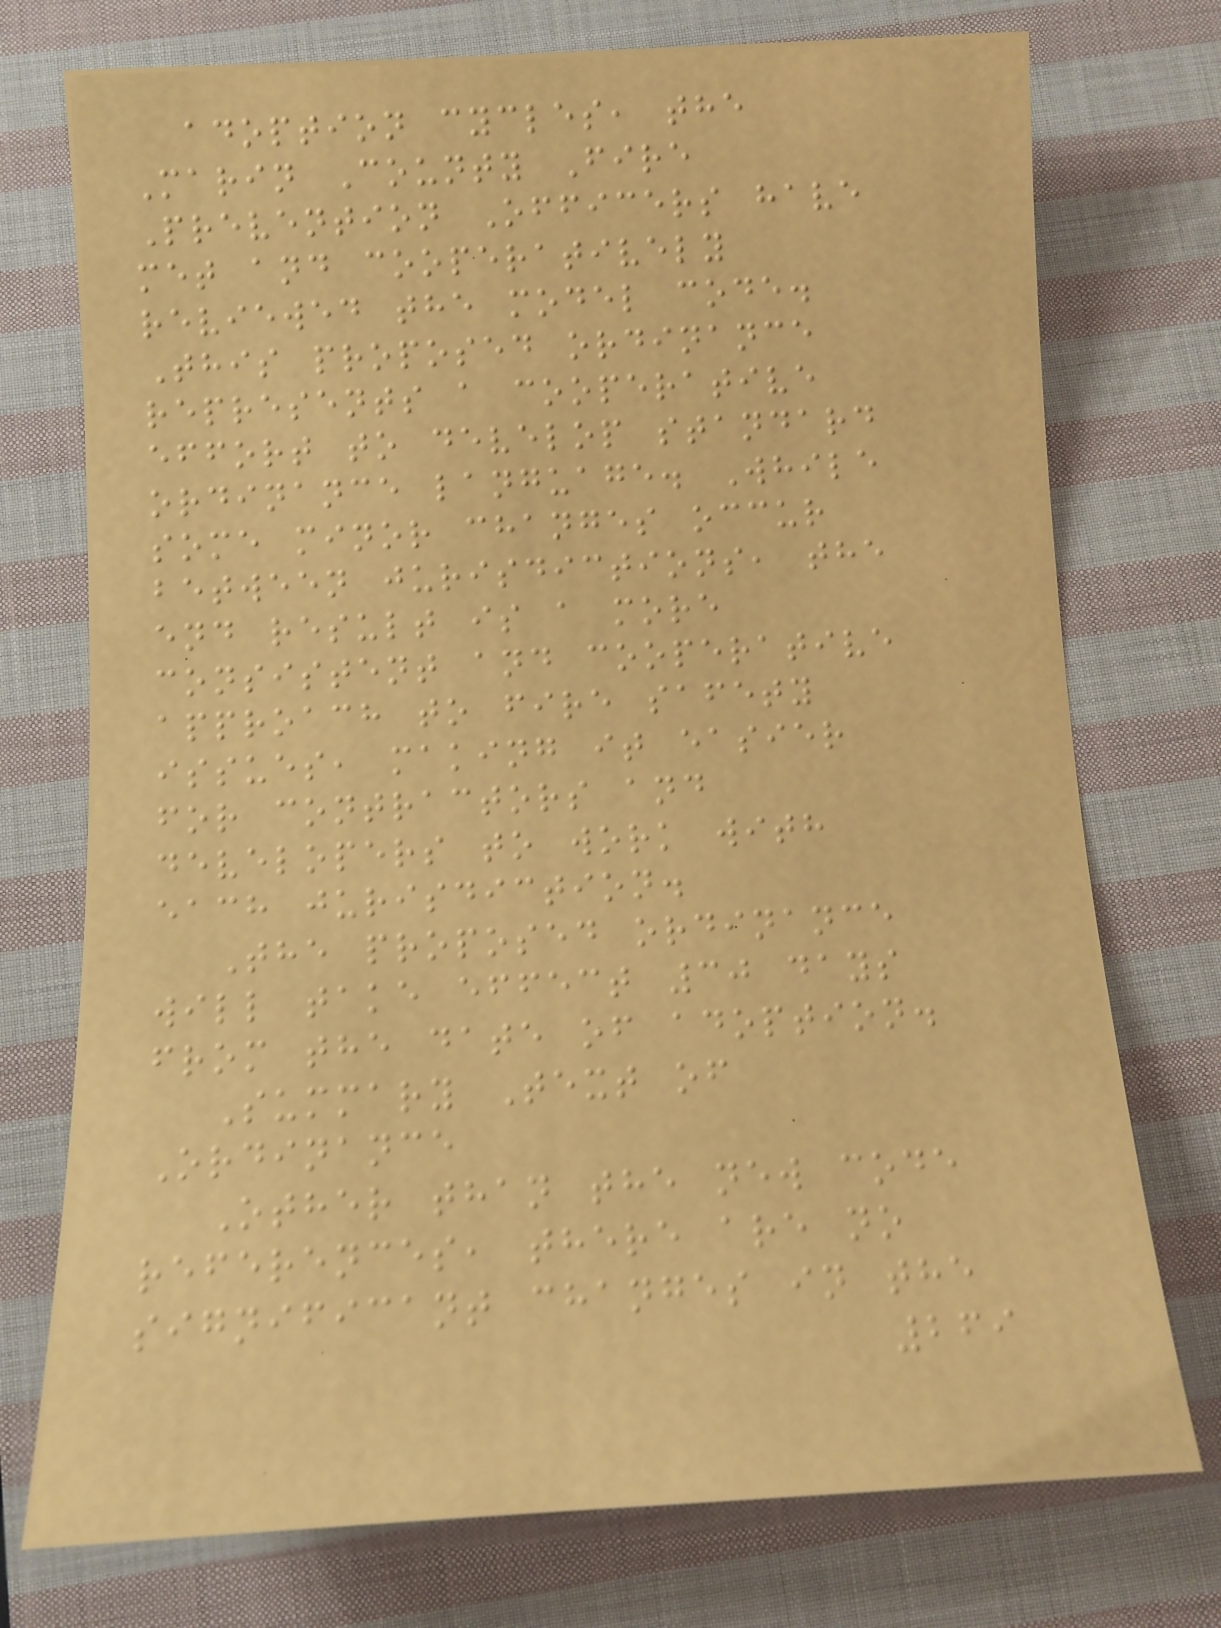adoption cycles, the
Marin County Fire
Prevention Officers have
met and cooperatively
reviewed the model code.
This proposed ordinance
represents a cooperative
effort to develop standard
ordinance language. While
some minor changes occur
between jurisdictions, the
end result is a more
consistent and cooperative
approach to fire safety
issues, making it easier
for contractors and
developers to work with
each jurisdiction.
The proposed ordinance
will take effect 30 days
from the date of adoption.
Summary Text of
Ordinance
Other than the new code
references, there are no
significant changes in the
269
